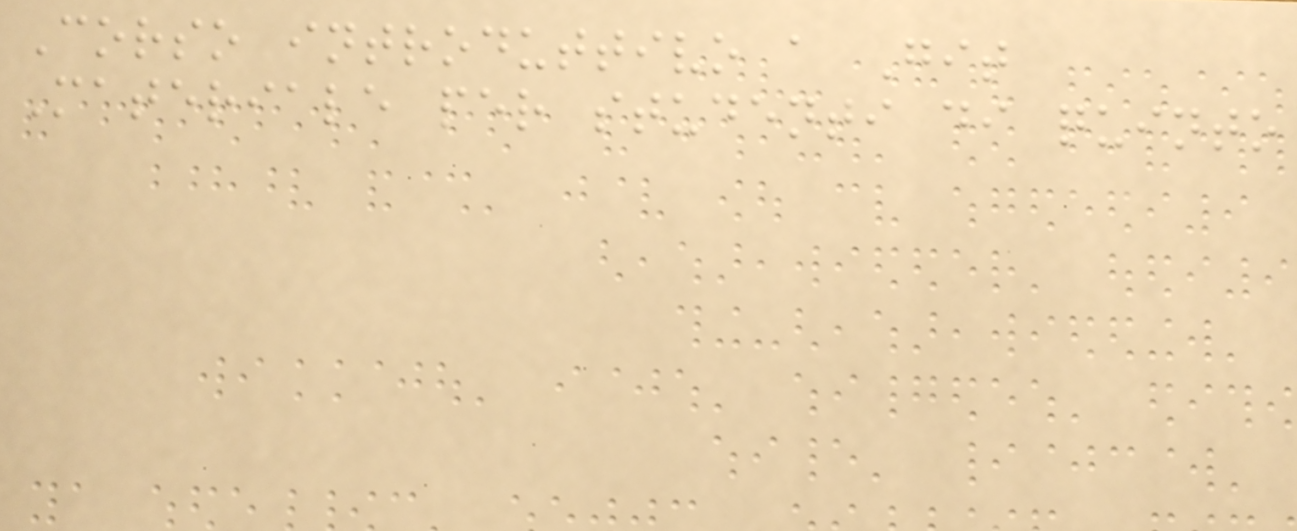Corso introduttivo a Git
Materiale per studenti di quinto
